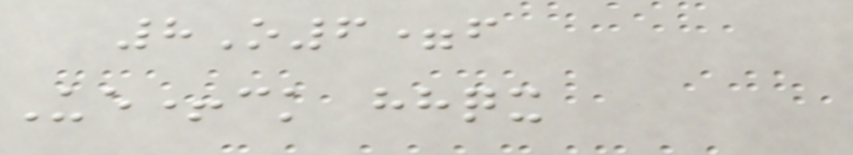8O6=f
Ue+ck hhqx
